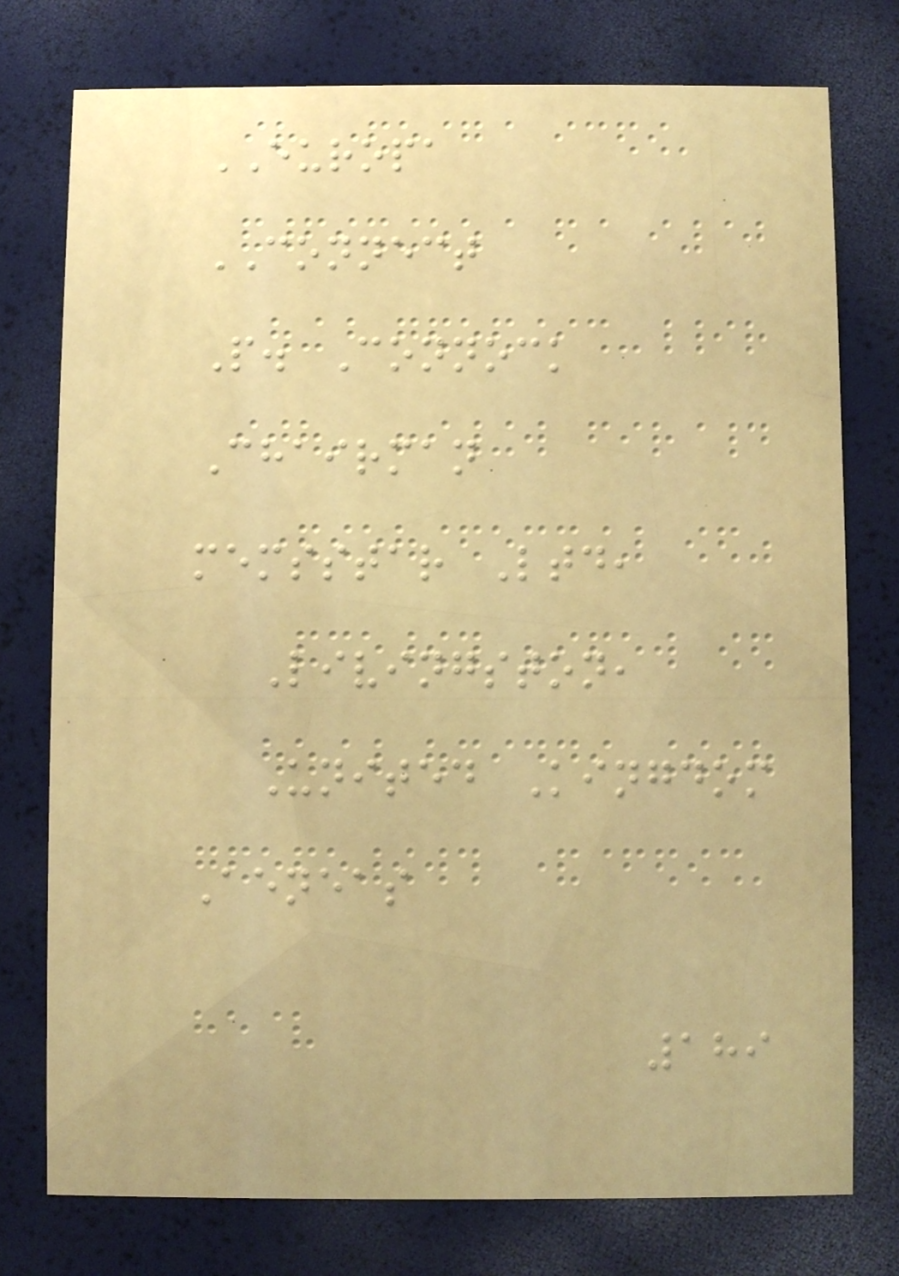EUROPA
CONNECT
P. Connock
Chairman
memsstar Ltd,
Livingston,
United Kingdom
Aeneas
189
